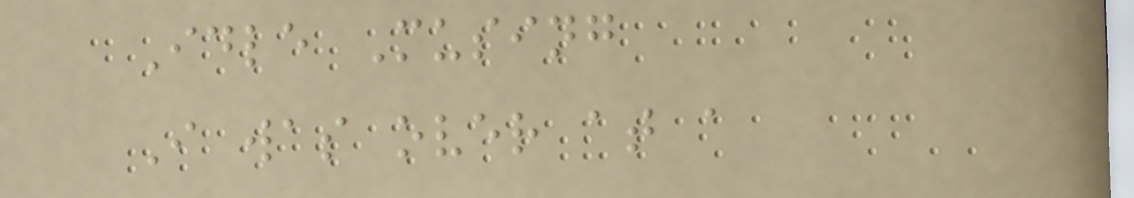Idle Musing
I was over at a
